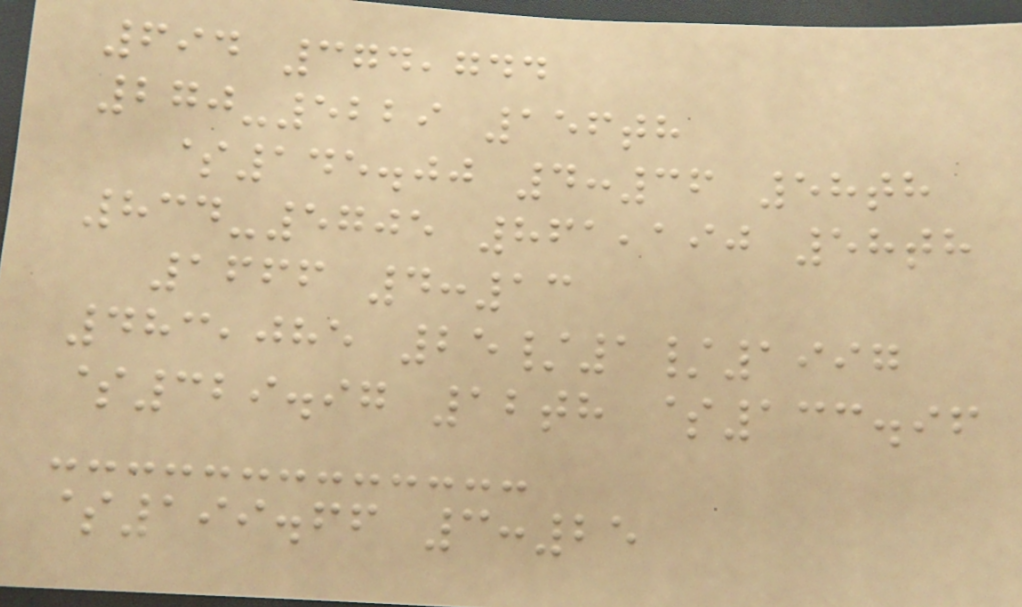694 374,744
270-5229 156th
$145.00 4:36 58th
834-5705 861,190 58th
1666 4:13
483,085 25/1/1997
$329.97 12th $133.96
$199.66 3:25
